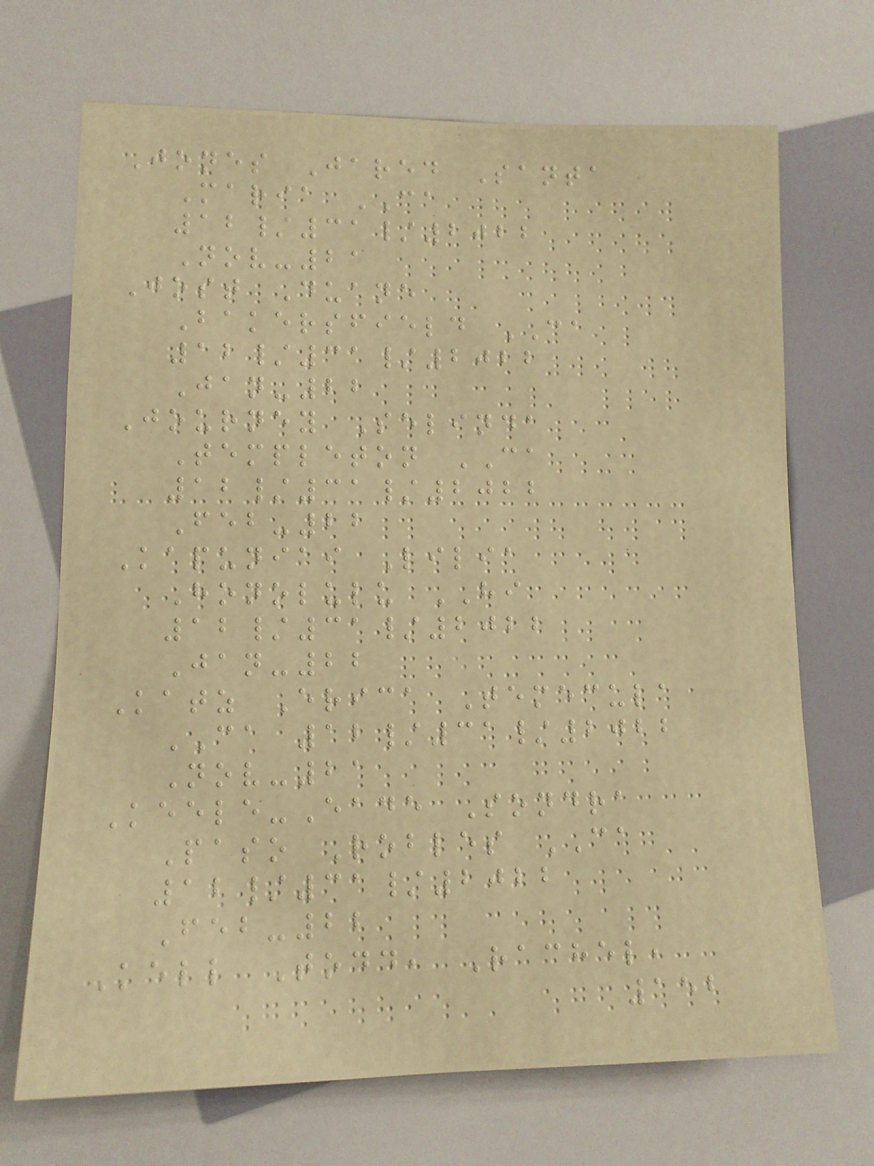Jones Jared Santa
Maria CA
12/31/2022
Nov-21
Jost Duane
Bakersfield CA
12/31/2022
Jan-22
Journey Selinda
Templeton CA
12/31/2022
Feb-22
Kapuniai Lilia
Honolulu HI
12/31/2022
Jan-22
Katz Erica Temecula
CA 12/31/2022
Nov-21
Keele-Eade Sondra
Paso Robles CA
12/31/2022
Feb-22
Kell Todd, Rachel,
152
